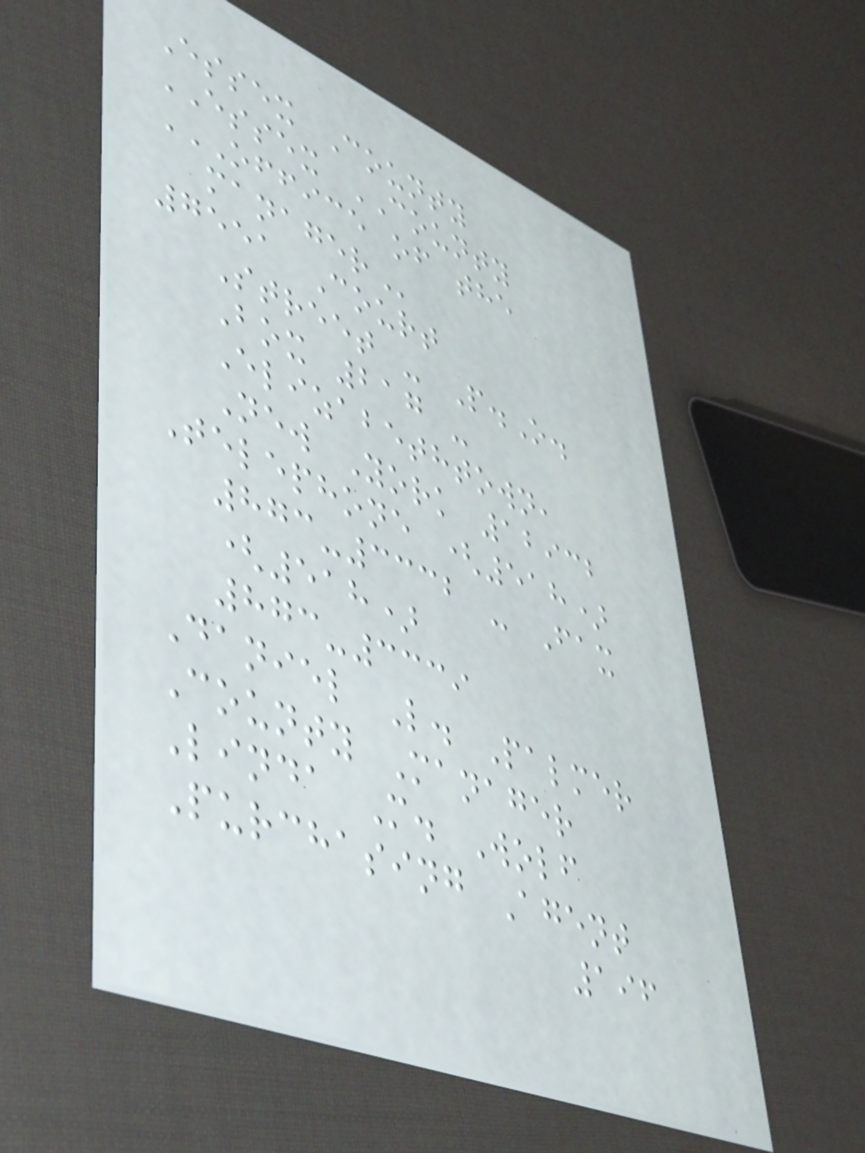Essex County
ESSEX COUNTY
OFFICE OF THE
MANAGER
7551 Court
Street - P.O.
Box 217 -
Elizabethtown,
New York 12932
Telephone (518)
873-3332 - Fax
(518)
873-3339
Daniel L. Palmer
County Manager
Linda M. Wolf
Purchasing Agent
196
